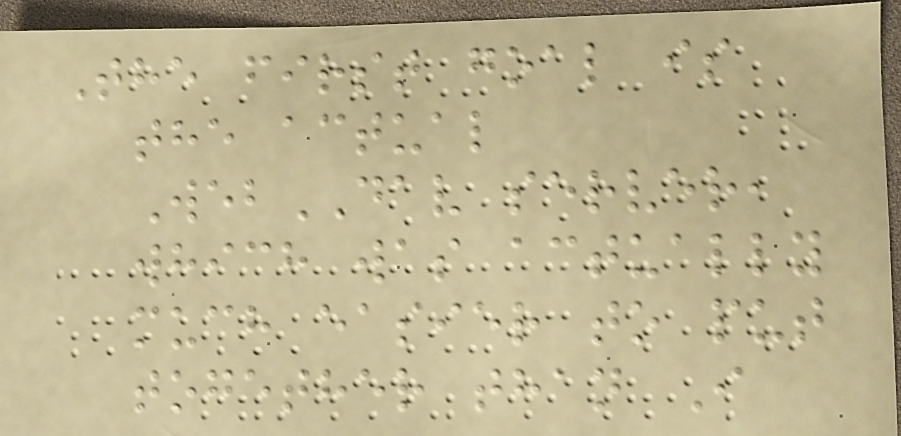The first goal is
the actual
WebDAV server,
which was actually
much easier to put
together than I
